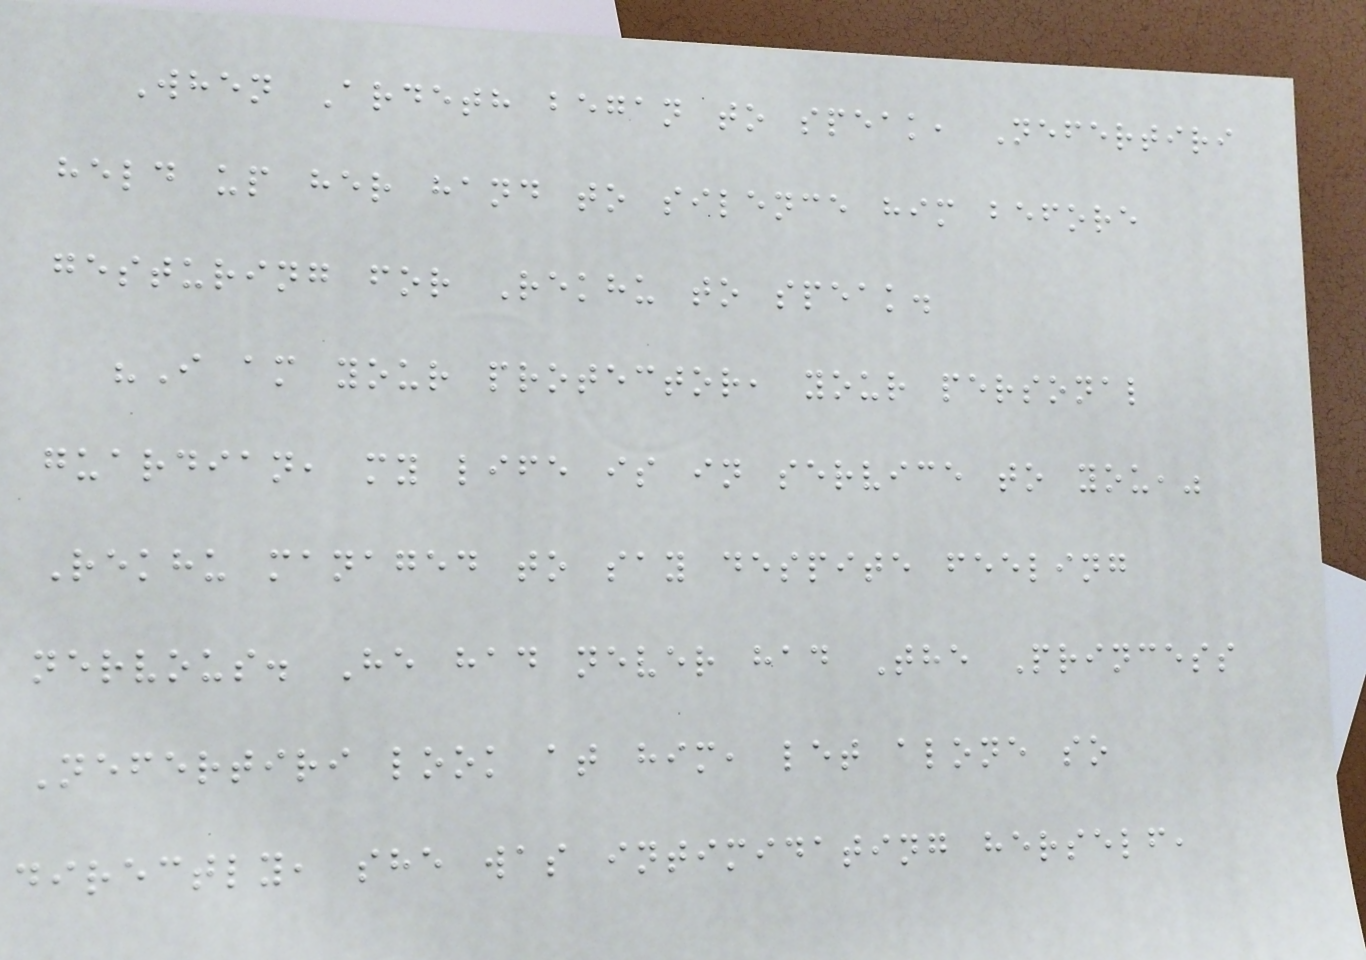When Ardeth began to speak, Nefertiri
held up her hand to silence him before
gesturing for Rekhu to speak.
"I am your protector, your personal
guardian, my life is in service to you,"
Rekhu managed to say despite feeling
nervous. He had never had The Princess
Nefertiri look at him, let alone so
directly, she was intimidating herself,
